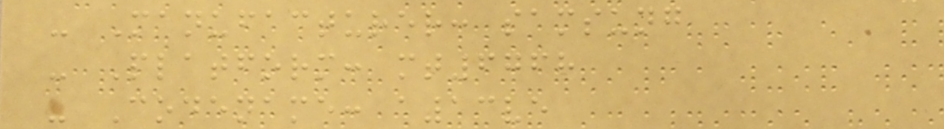- Manufacturer: samsung
- Platform: mt6768
- Codename: a13ve
